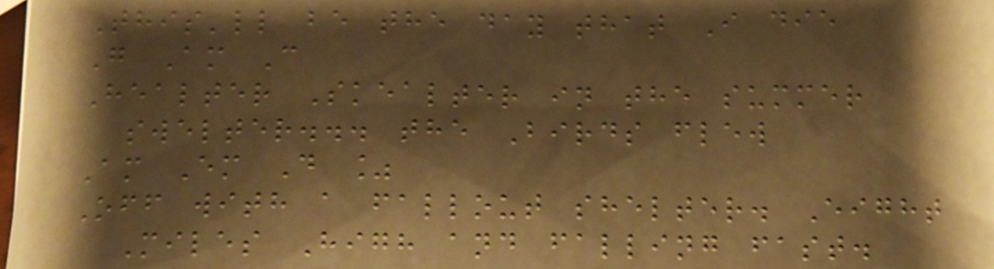This'll be the day that I die
G Am C
Healter Skealter in the summer
swelter... the Birds flew
Am Em D %
Off with a fallout shelter. Eight
Miles High and falling fast.
